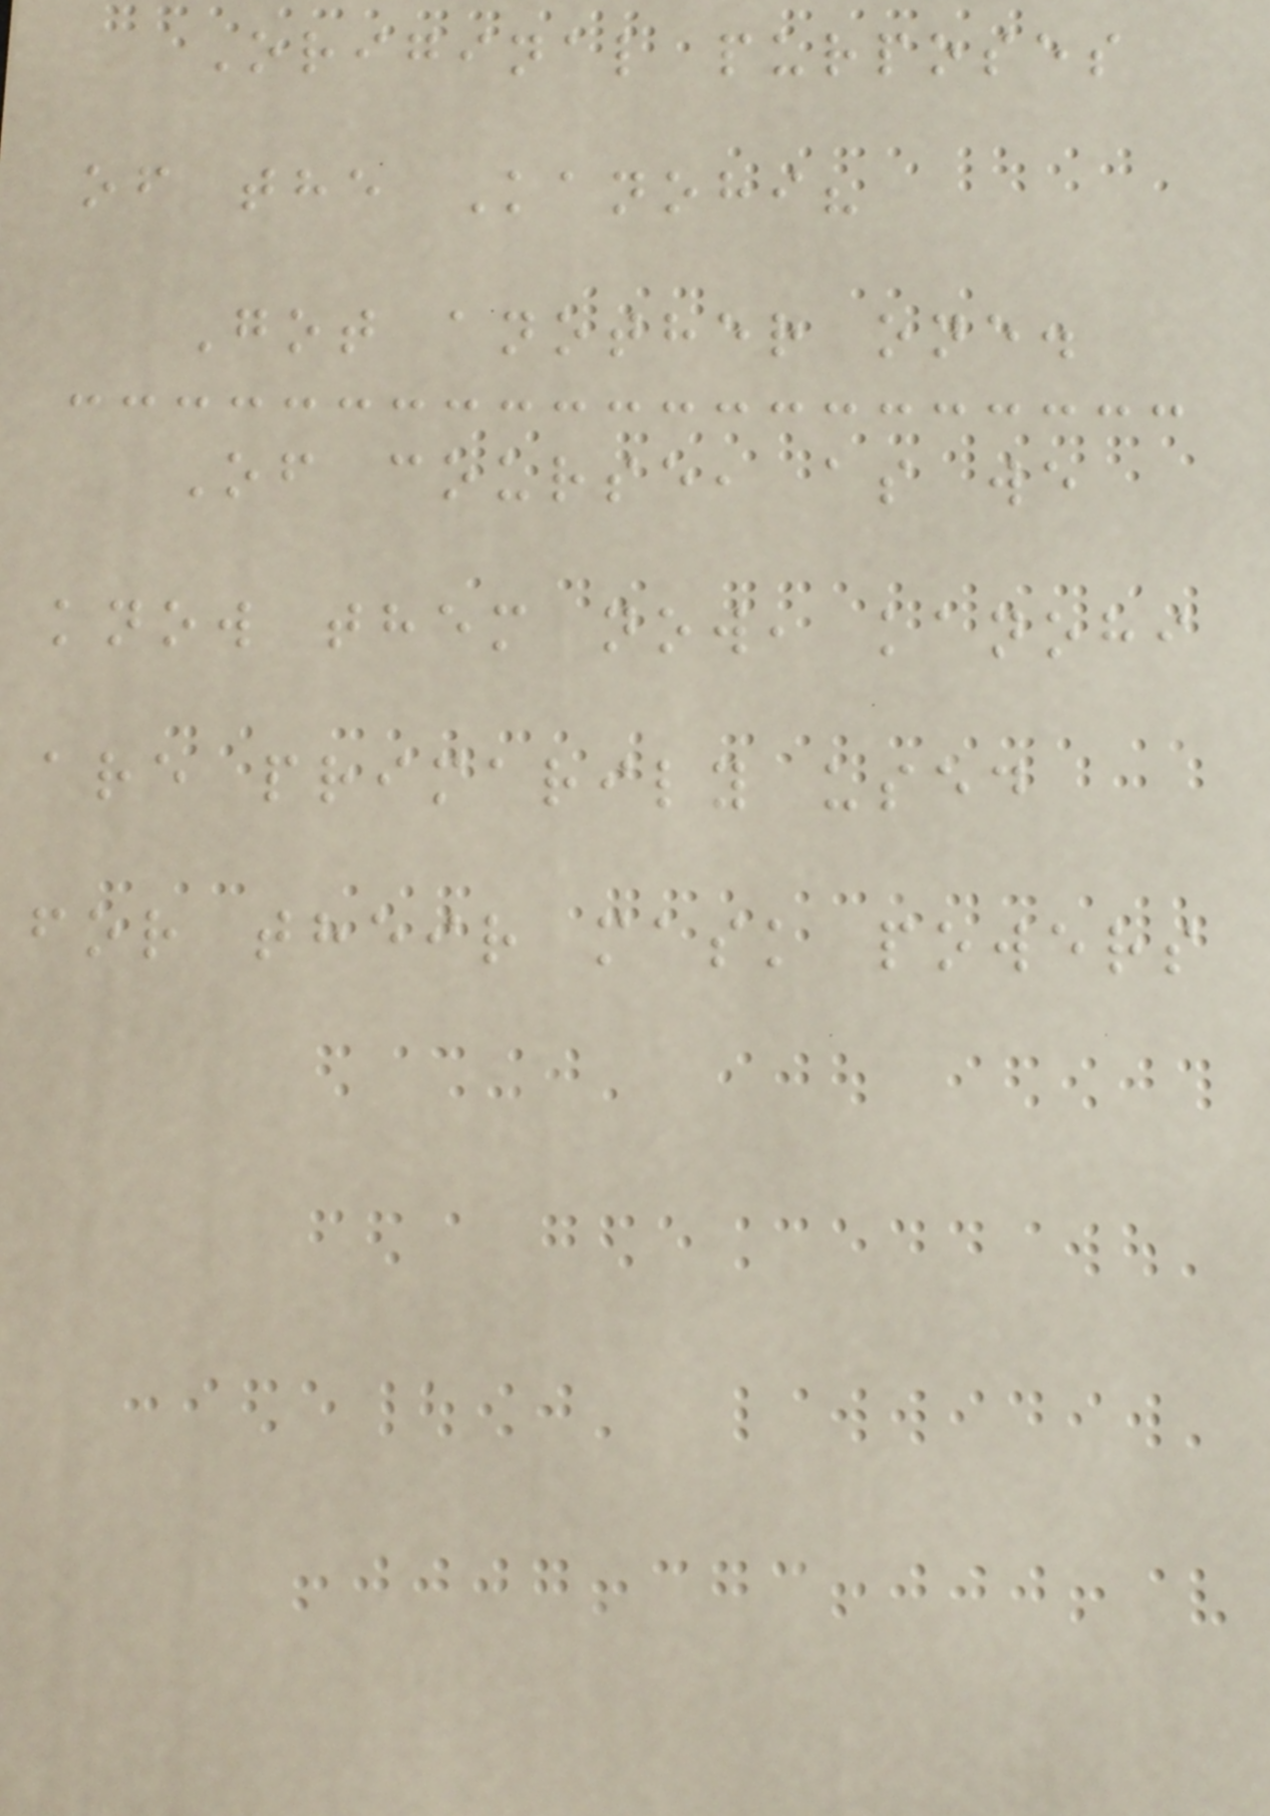Original purposes
of the Kanohi?
Got another one.
Of course, as we
know them now, kanohi
are primarily used
for their mask powers
